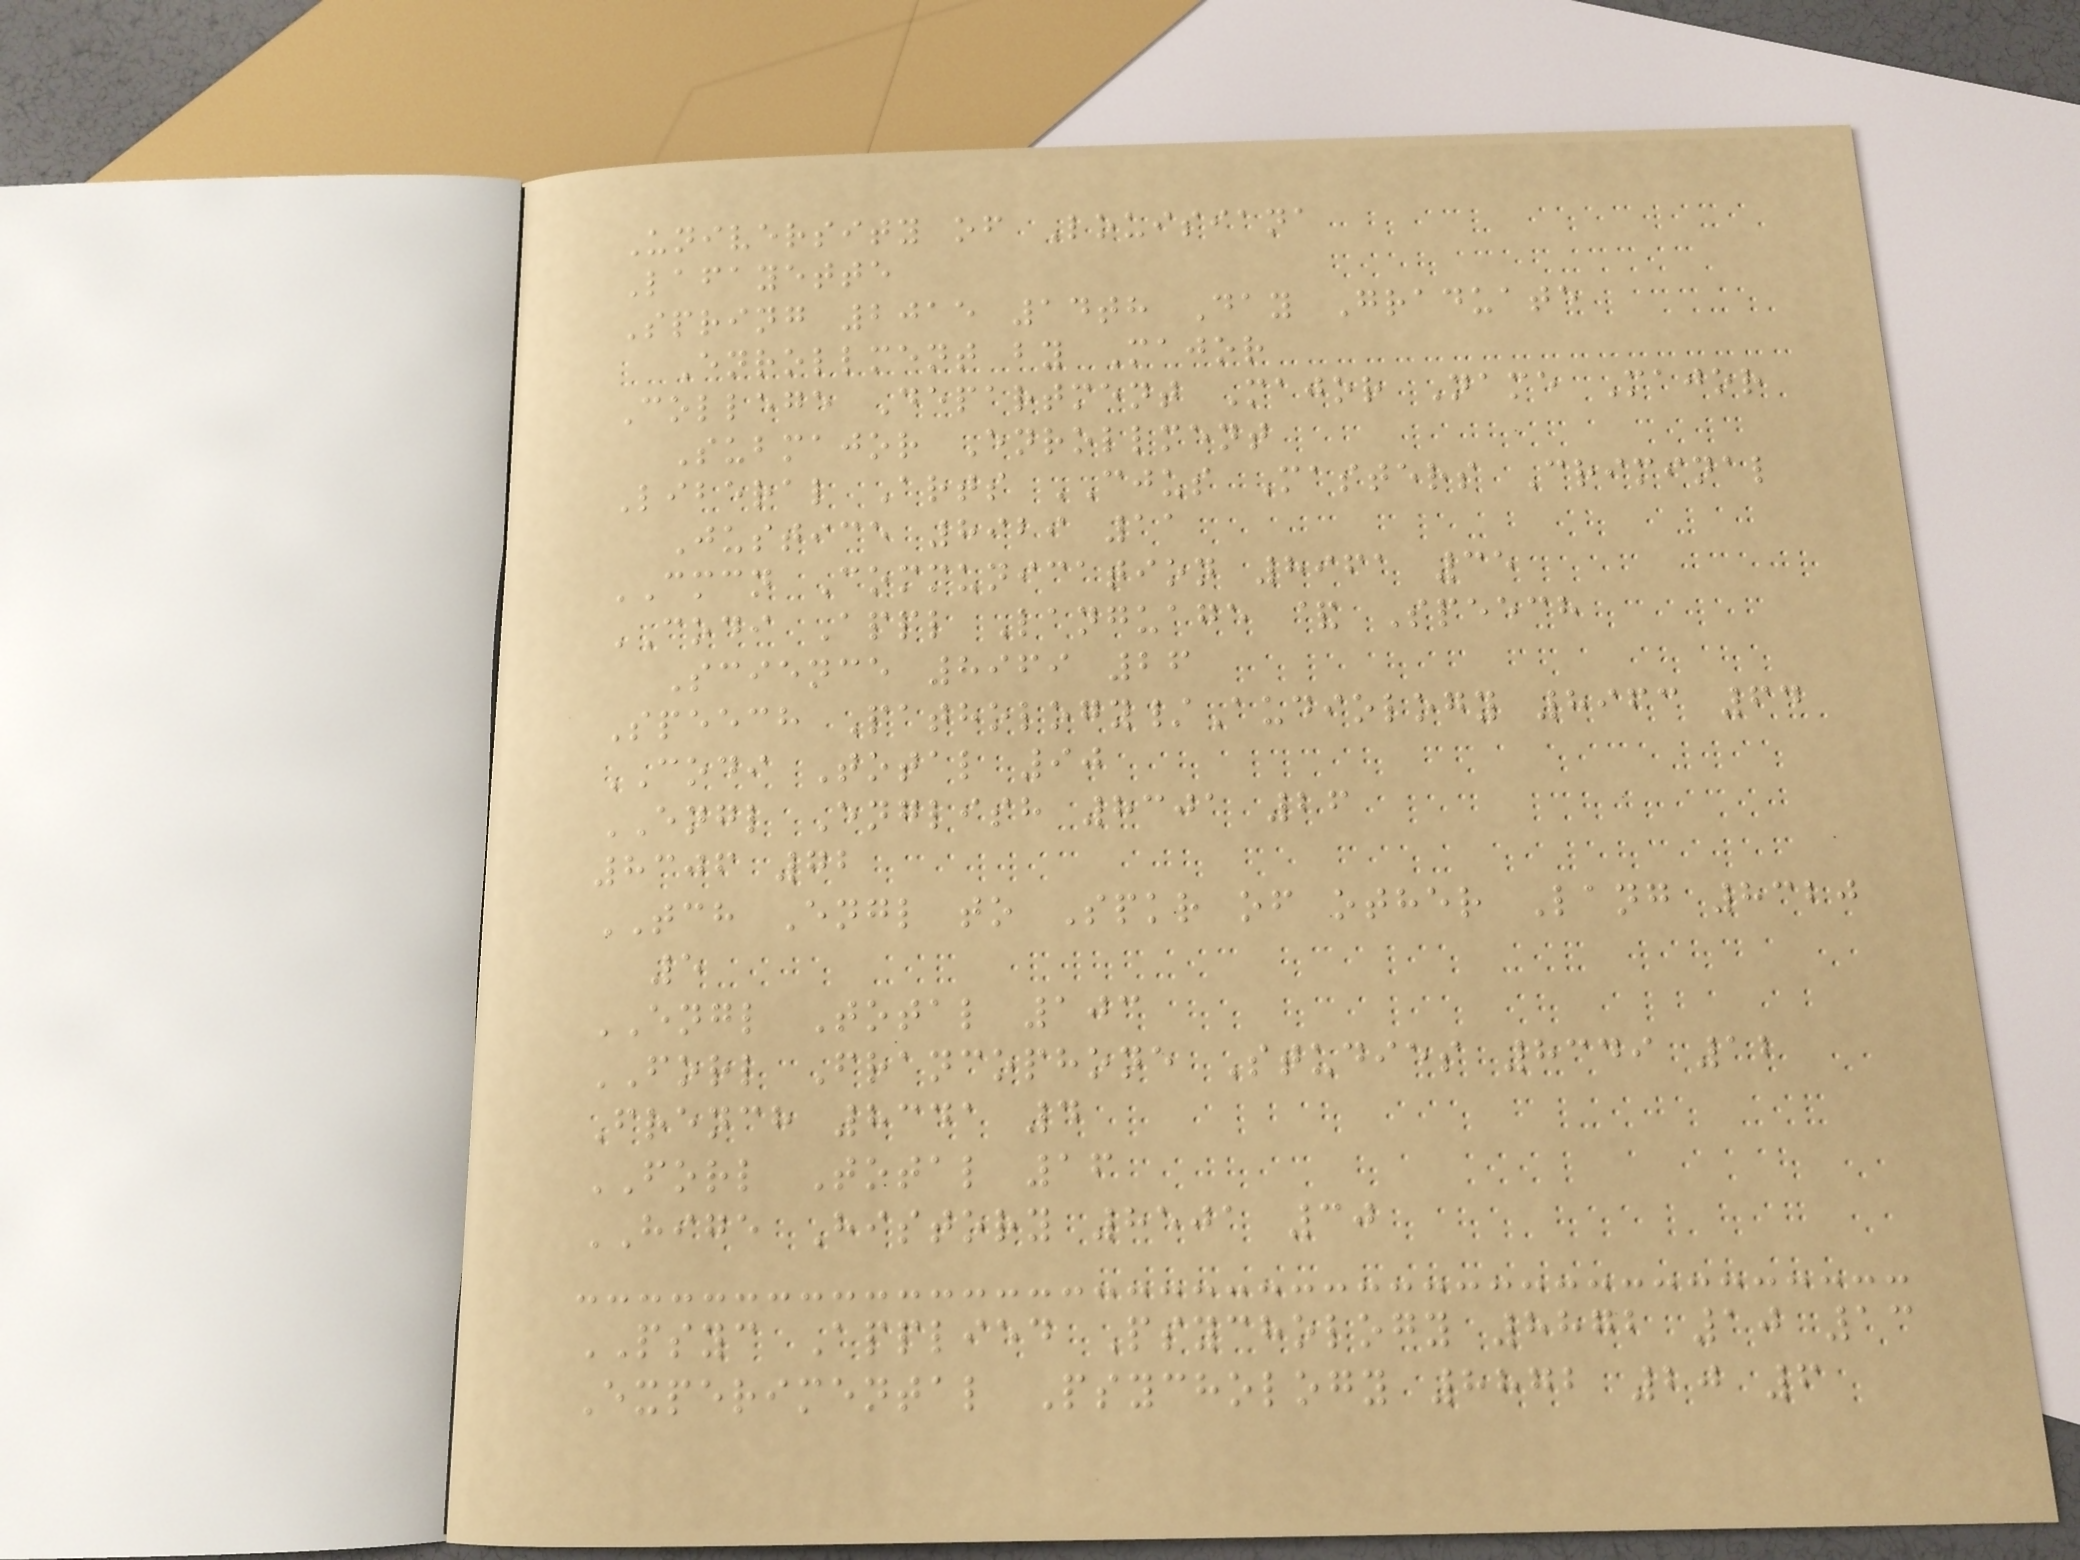University of Louisiana
Lafayette
Spring 2015 14th Day Graduate
Enrollment by Major
College Department Major Name Major
Submajor Enrollment
Liberal Arts CJUS Masters Criminal
Justice 8929 11
CMCN Communication 8961 35
CODI Appl Language & Speech
Science 8969 26
Speech Pathology/Audiology 8963 64
CODI Total 90
ENGL English 8301 26
8306 72
TCH Engl to Spkr of other Lang 8320
5
ENGL Total 103
FORL Francophone Studies 8349 12
French 8341 4
FORL Total 16
HIGE History 8501 30
PSYC Applied Psychology 8872 10 13
Experimental Psychology 8872 20 6
